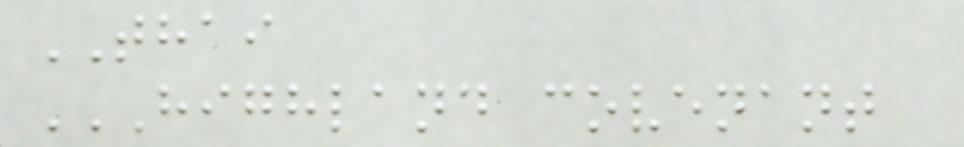THAI
HIGHLAND COVENANT
